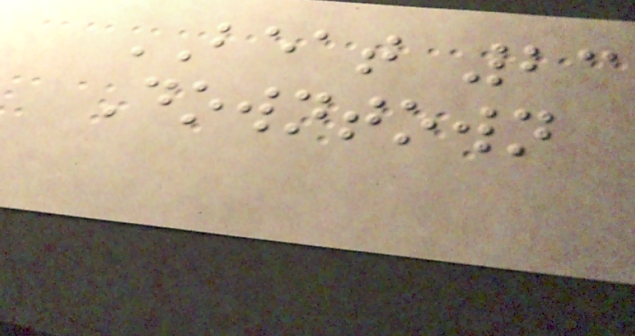BEAT 23
Downtown
